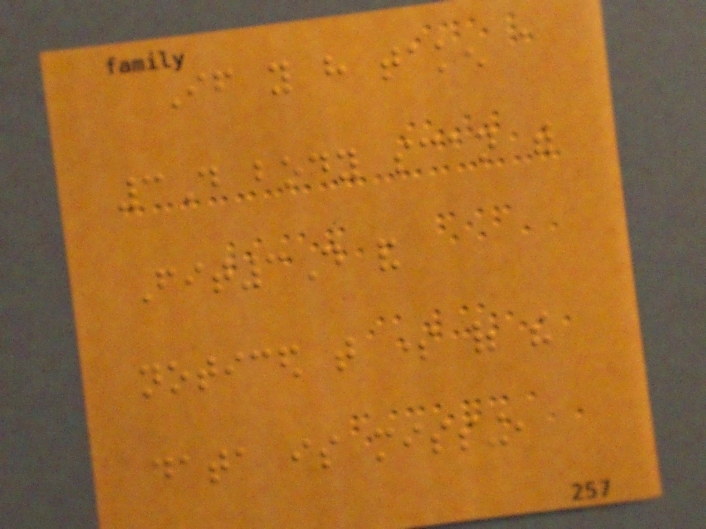If you have taken a
3D body scan with
Fit3D and
noticed that some of the
data is missing,
